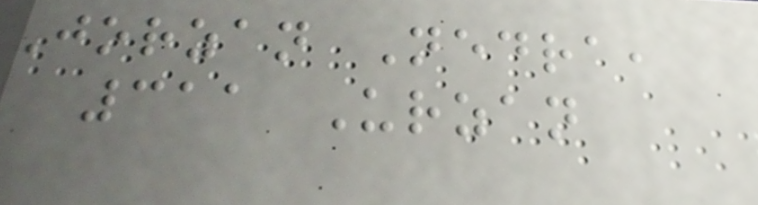Jorzan Nedra,
311 Urzan
